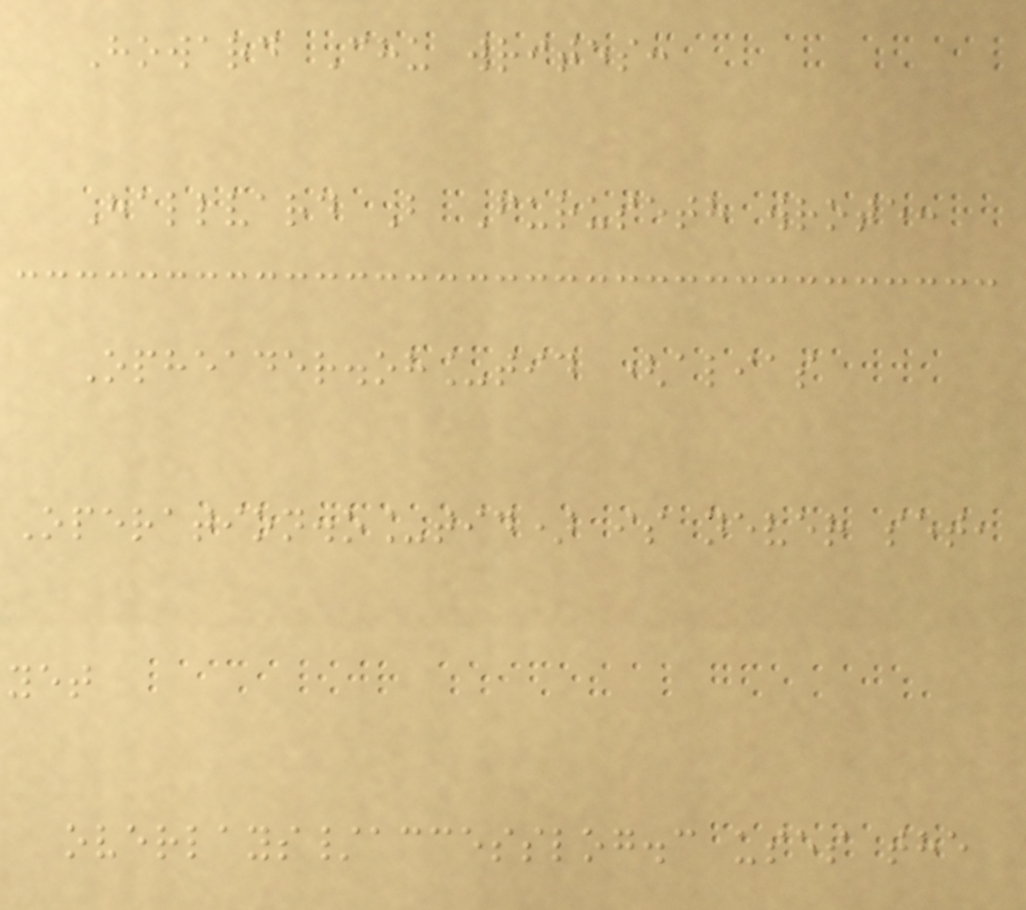Howard Chu writes:
Hallvard B Furuseth wrote:
Opheader.oh_tid (alias
Operation.o_tid) is never set,
yet
overlays/accesslog.c uses the
